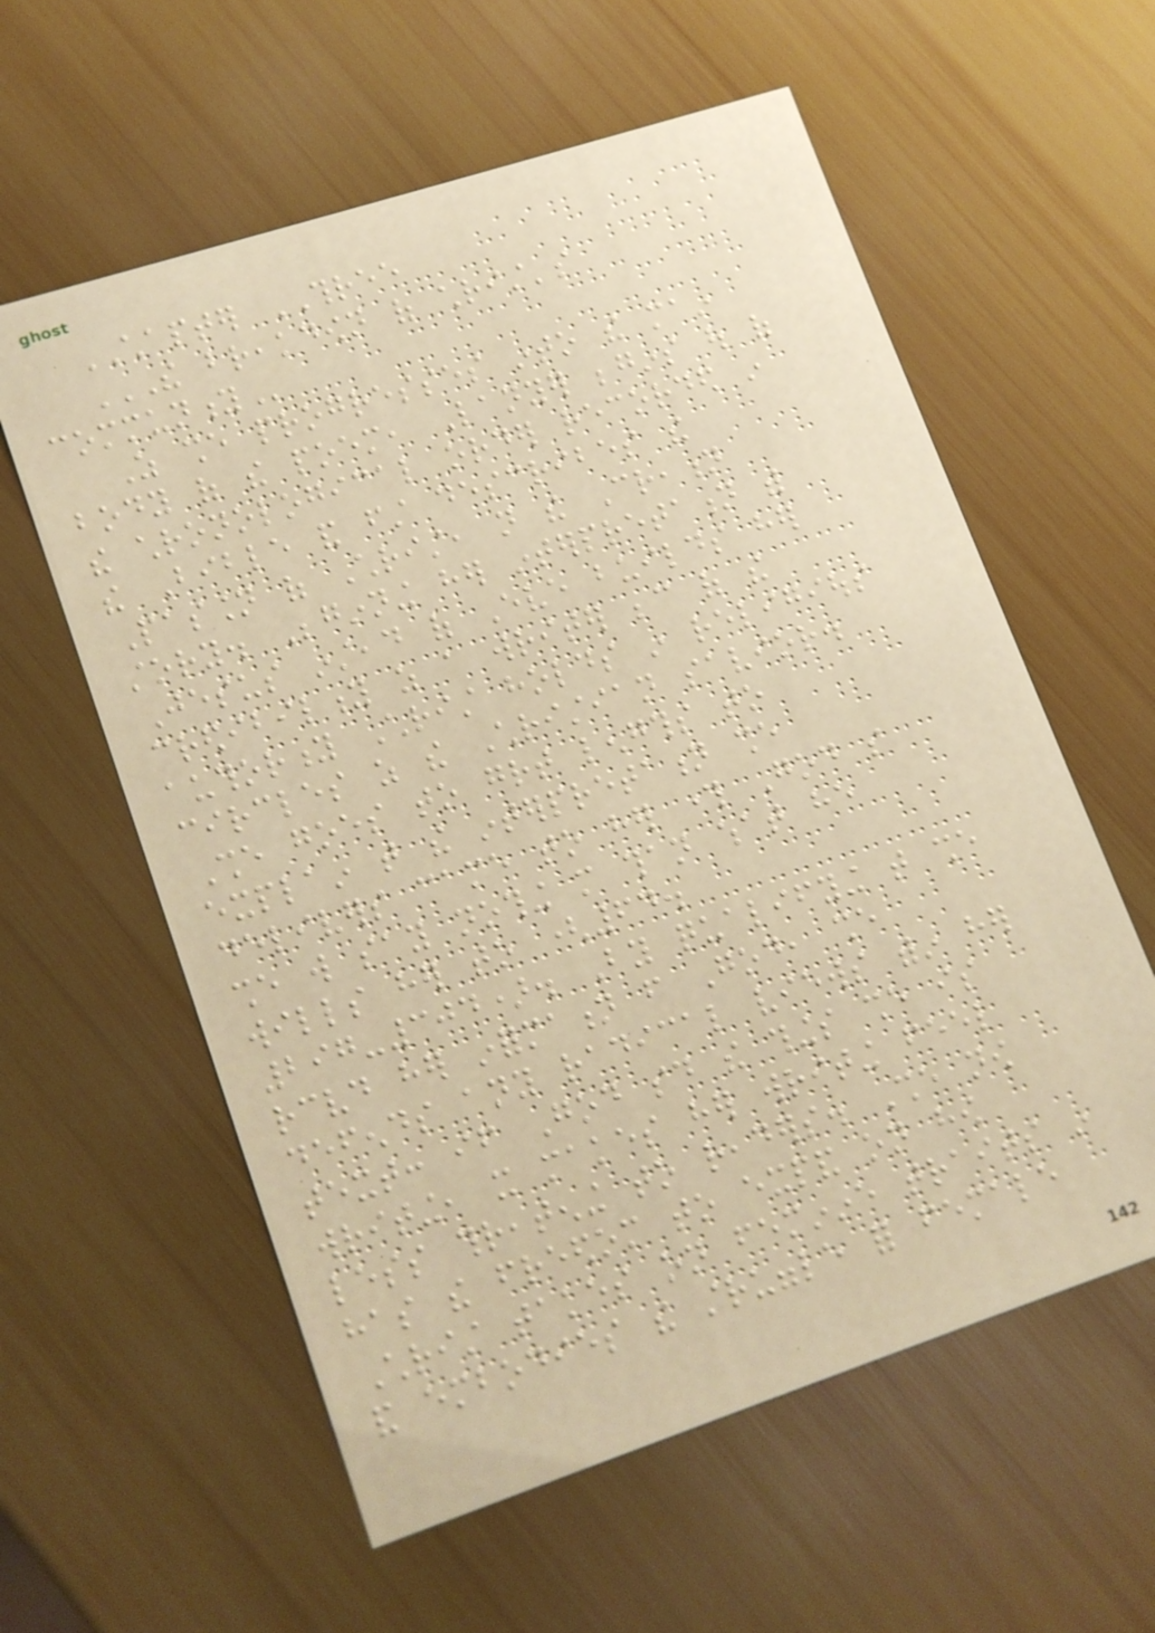CHAPTER THREE
THE BREAKDOWN OF CHRIST'S
COMMUNITY
As she progresses into the main
body of the poem, Lanyer begins out of
the chronological order recorded in
the Bible and first describes the
Passion of Christ, not the Creation
story. Beginning her interpretation with
Jesus instead of Eve builds her
credibility as a writer because of the
authority Christ holds in religious
circles as the Christian savior.
She goes to great lengths to
explain that the interpretation she
delivers came to her through God so
she will say nothing more than what he
wills her to (64.
297-304). By qualifying that she
received her information from God, she
defends any radical views within her
text: if God said the things she is
writing, it makes her writing feel
less threatening to readers. She now
has the freedom to expand on how
Christ takes on feminine traits in
and embodies the struggle for female
